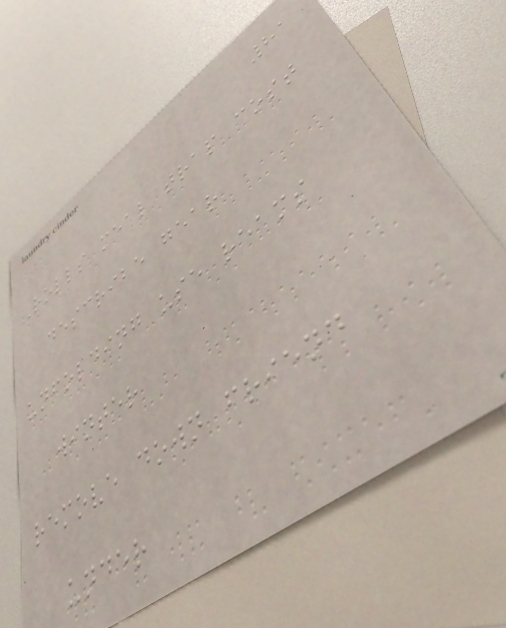81
Rolls meal trap cost
describe gear
unfolding use reams
winter
remove down friend
under
